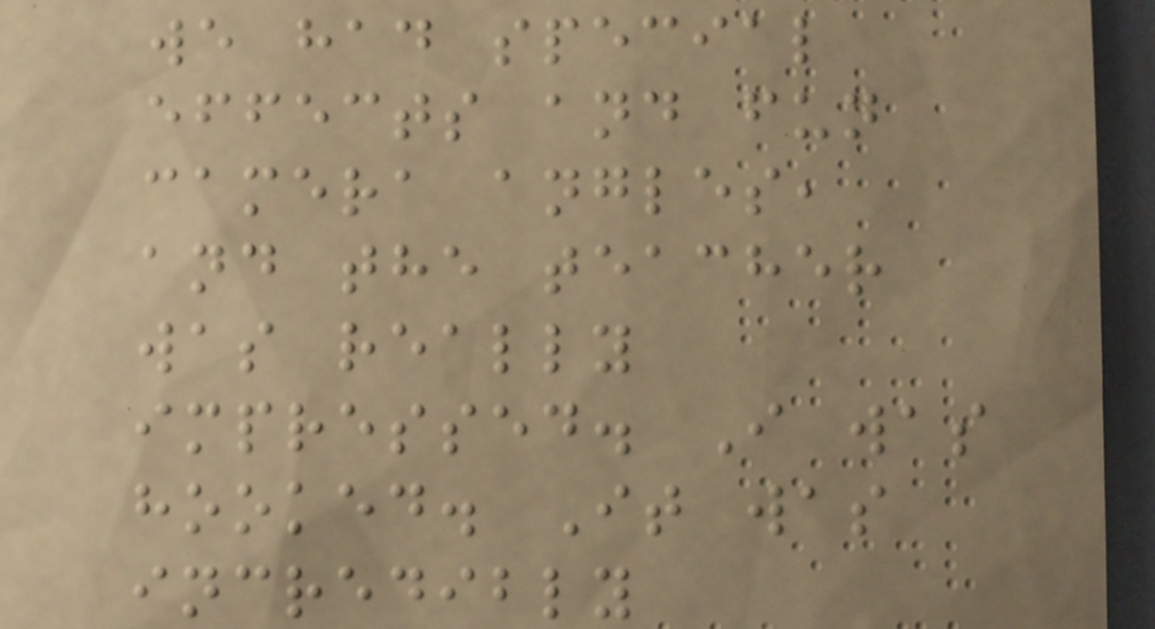we had special
effects and fun
camera angles,
and the teacher
was really
impressed. I was
hooked. It was
incredibly
